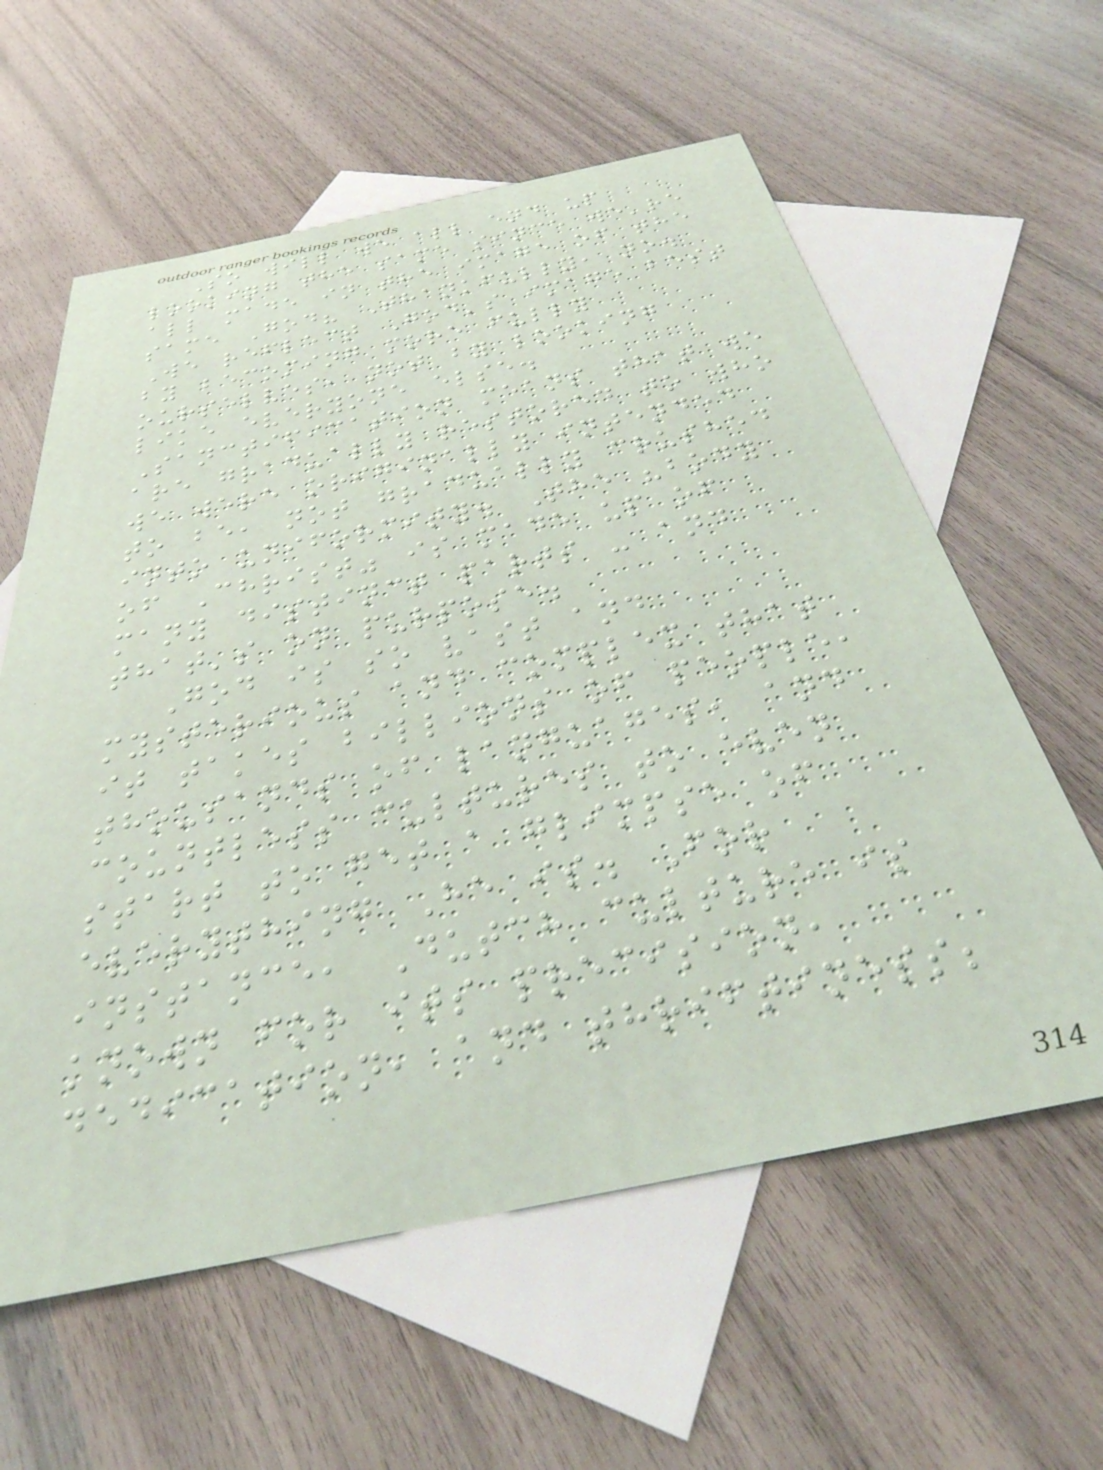So will we all end up
looking the same since we're
all made in the image of the
same God? Thankfully, no.
We reflect God's image best
by becoming more fully
ourselves, not by looking
like everyone else.
Sanctification means that we
are gradually restored to who
we were originally intended
to be, not gradually crushed
into uniformity. The "body
of Christ" is made up of
many distinct parts - and
that's on purpose.
God is so vast and
mysterious and complex that
it takes billions of people,
thousands of languages, and
countless cultures to even
start to get a glimpse of
everything He is. For
instance, Dutch culture is
known for its precision,
dedication, and thriftiness;
